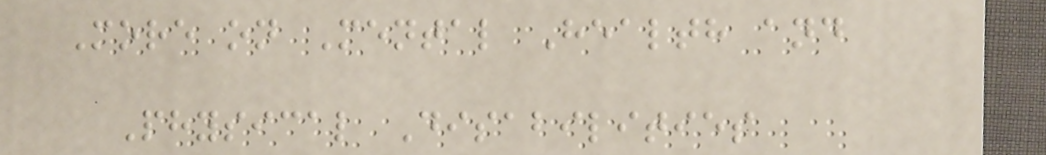More on Mental Health and
Physical Disabilities
